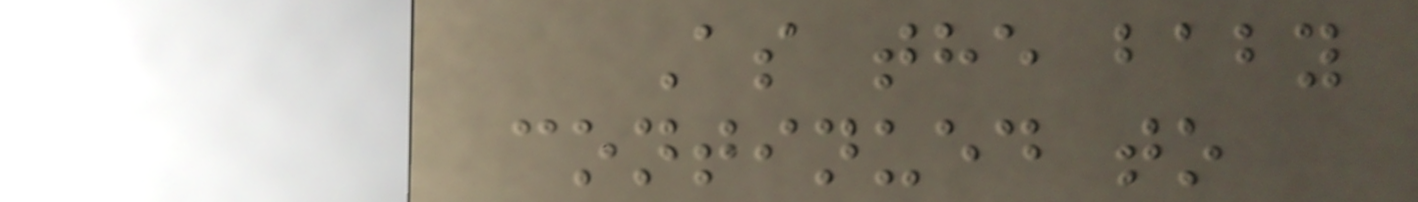As the baby
continued to
